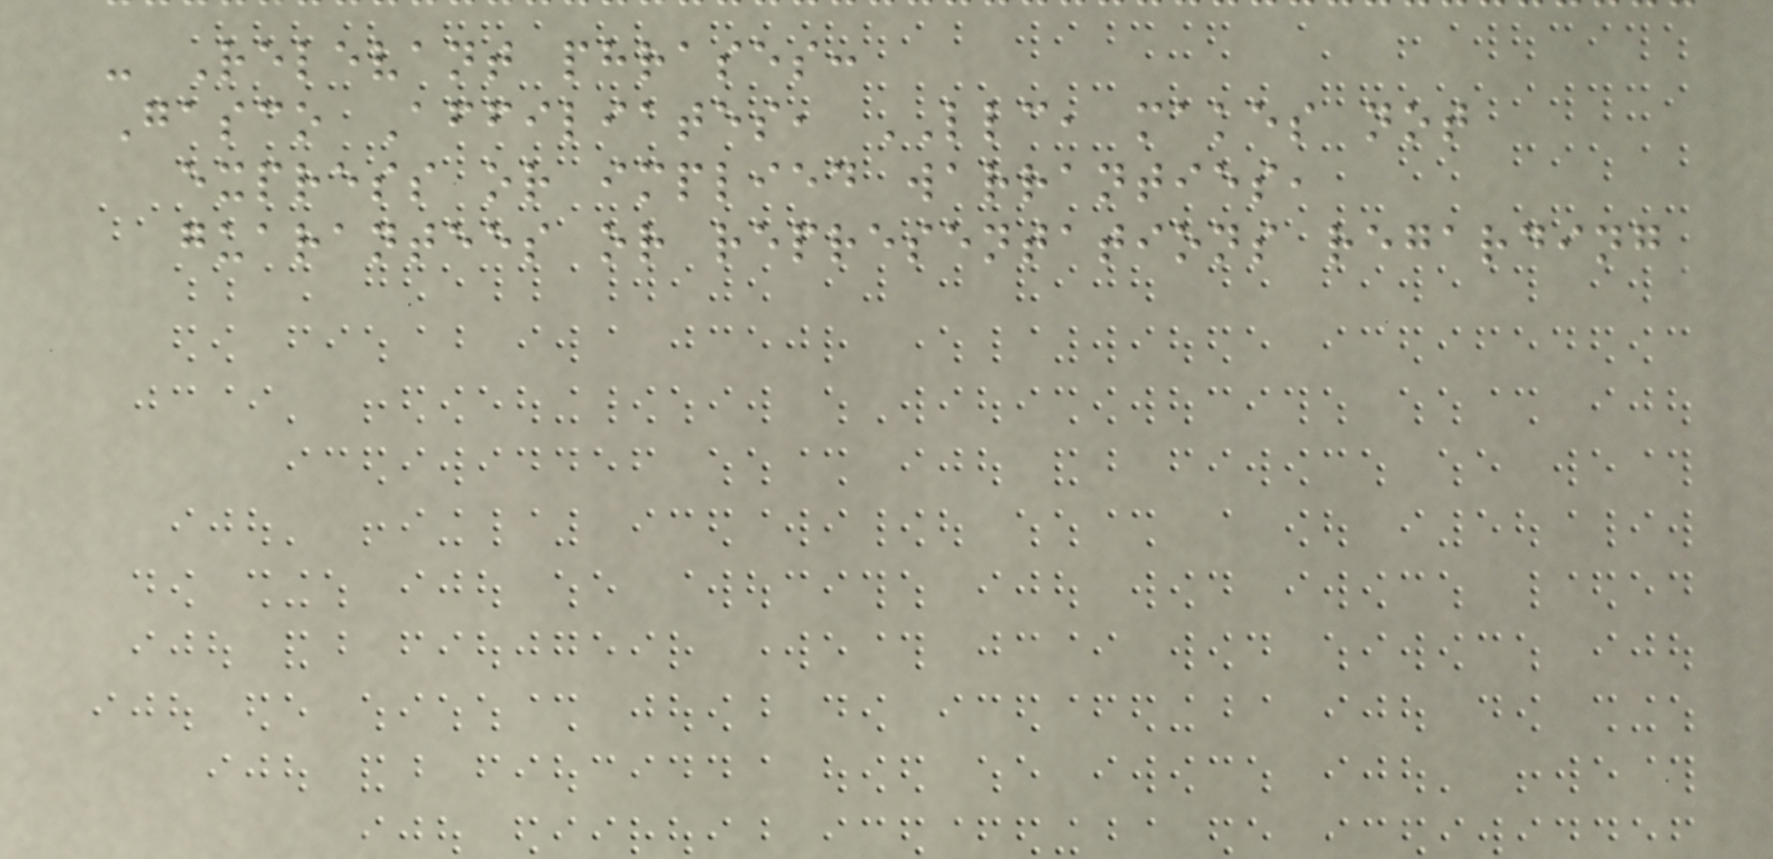- Relevant phrases:
Gasco Affiliates, LLC, makes not
express or implied warranties,
guarantees or representations regarding
